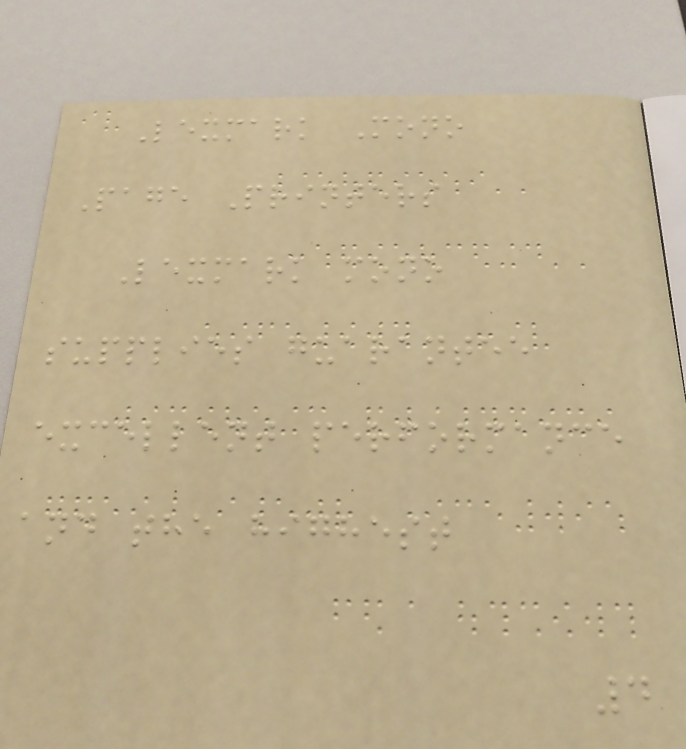Lexmark Mono
Page Printers
Lexmark mono
supplies guarantee
excellent performance
and the highest
4
